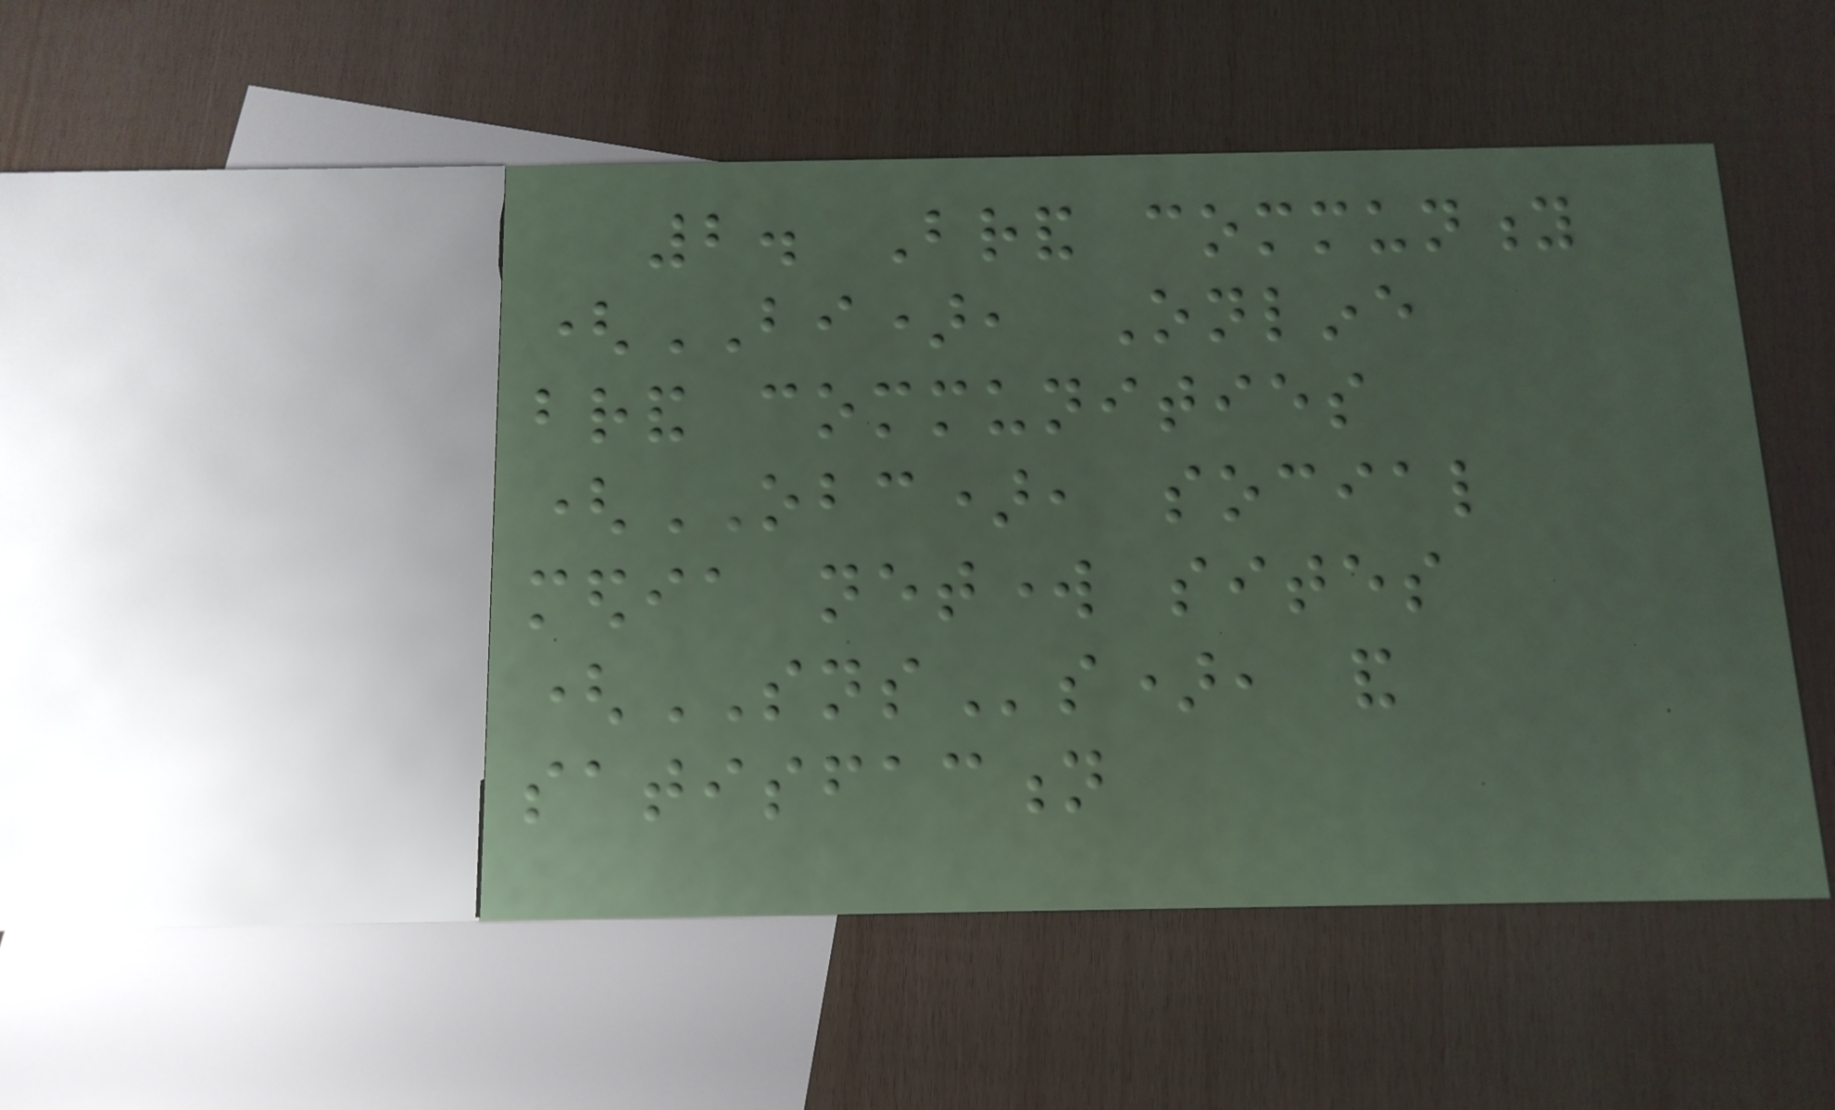2. Brand community
(BI), Online
brand communities
(OBC), social
media network sites
(SNSs), and
satisfaction
